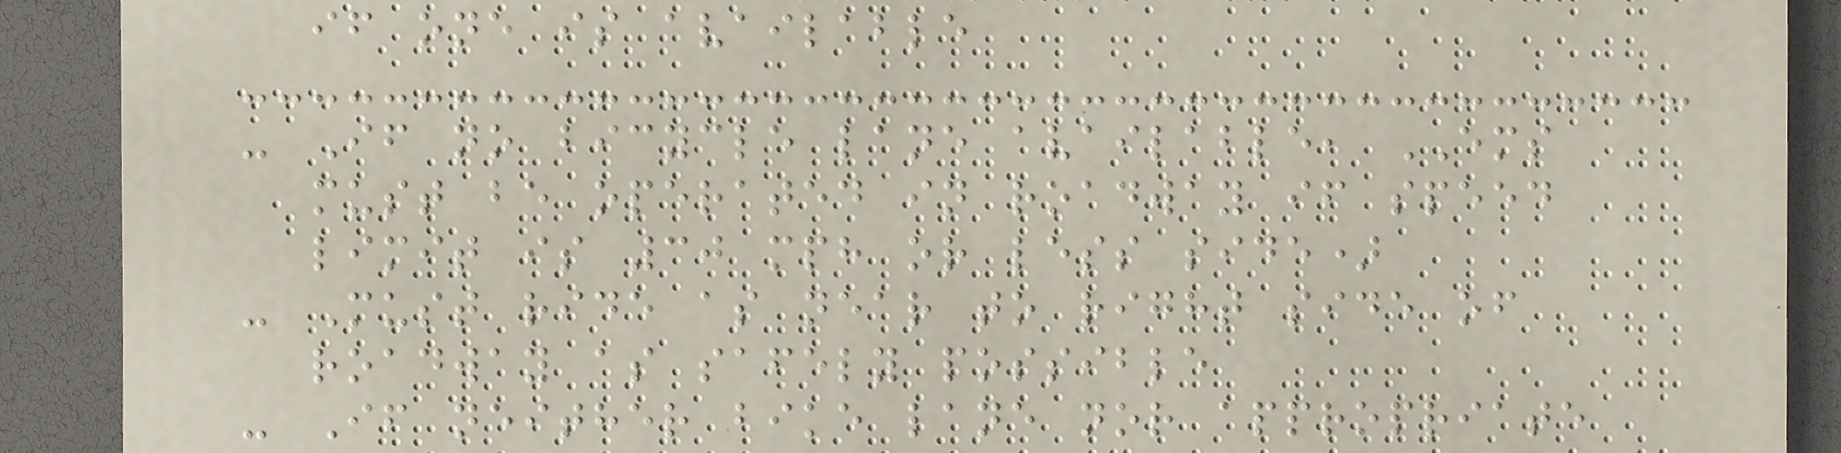if one is available
- If no bicycle lane available, EMS
must be operated in roadway if speed
limit is 30 mph or less side)
- Must ride as near to right side of
roadway as safely possible
- If neither bike lane nor appropriate
